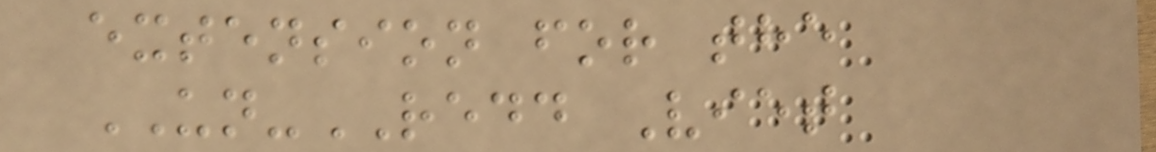extension for the
UN-REDD Viet
